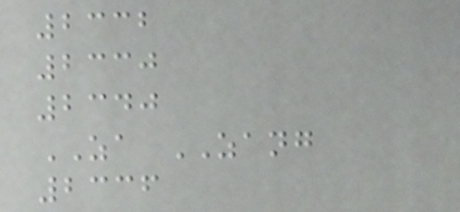2332
2330
2340
ZA ZANG
2336
